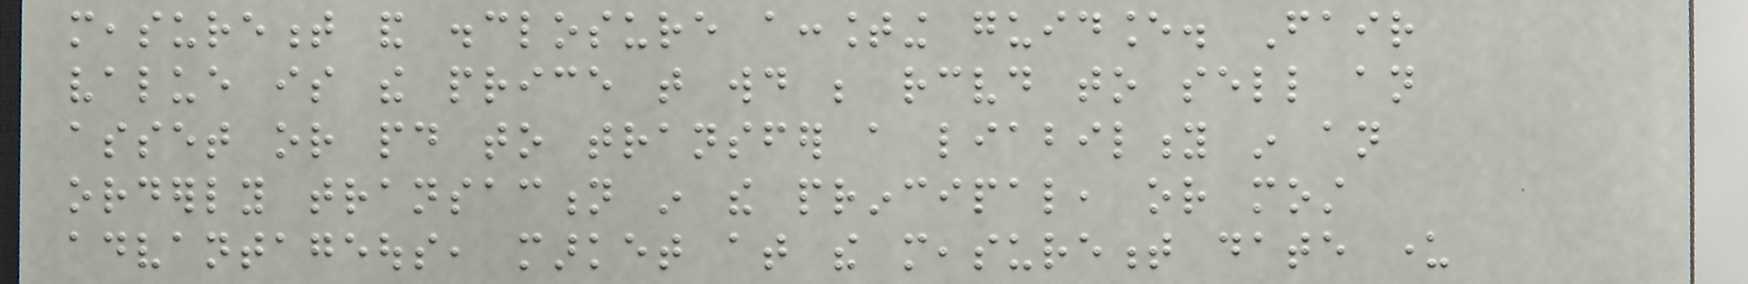measurement and disclosure accounting guidance. Fair
value is the price that would be received to sell an
asset or paid to transfer a liability in an
orderly transaction in the principal, or most
advantageous, market at the measurement date under
